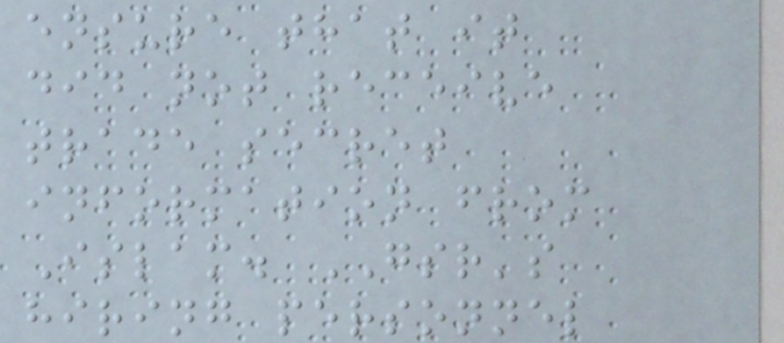ensure that it
did not receive
trade secret
information from
Islam. GSR's
hiring personnel
